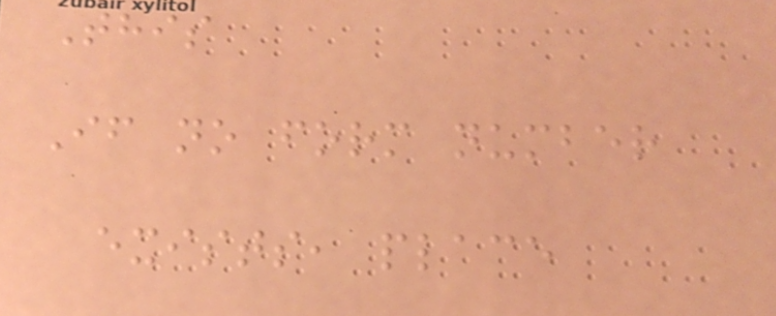This
If no form number
exists, place
